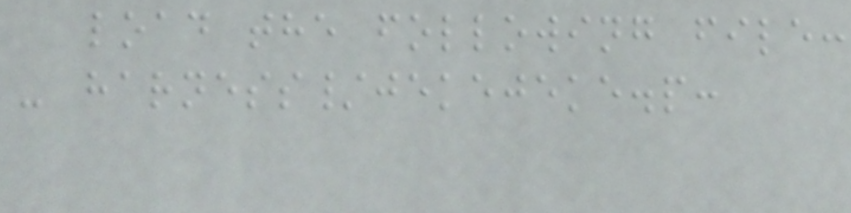load the following file:
- harness/jekejeke.p:
